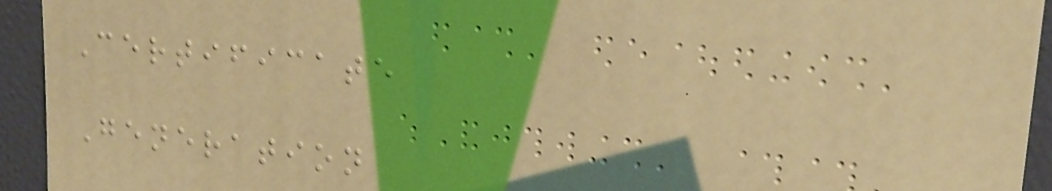Certificate
Generation
